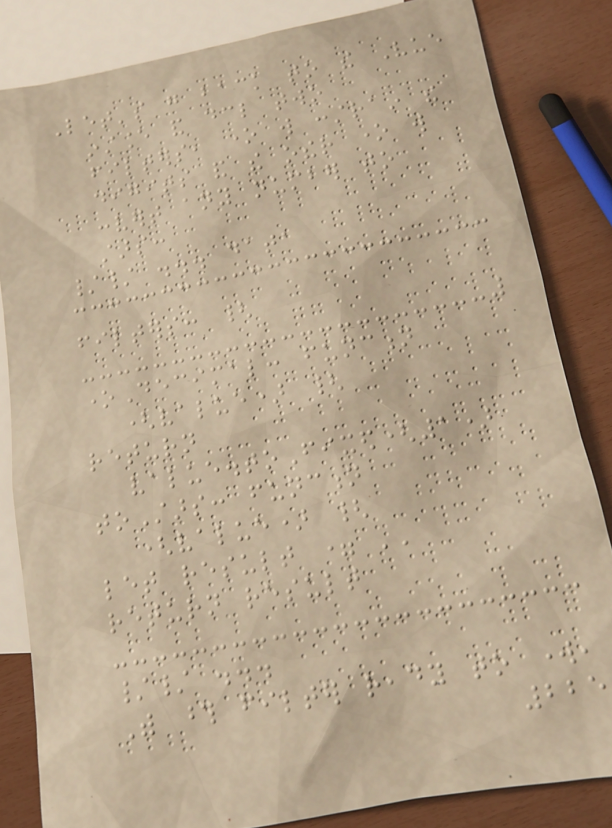Let's go back to the Vue
instance and declare two
filters, one will constrain the
digits and the other one will
convert any number to
stars:
// ... data
filters: {
oneDecimal: function
(value) {
return
value.toFixed(1)
toStars: function
(value) {
let result = ''
return result
// ...
With those filter ready to work,
225
